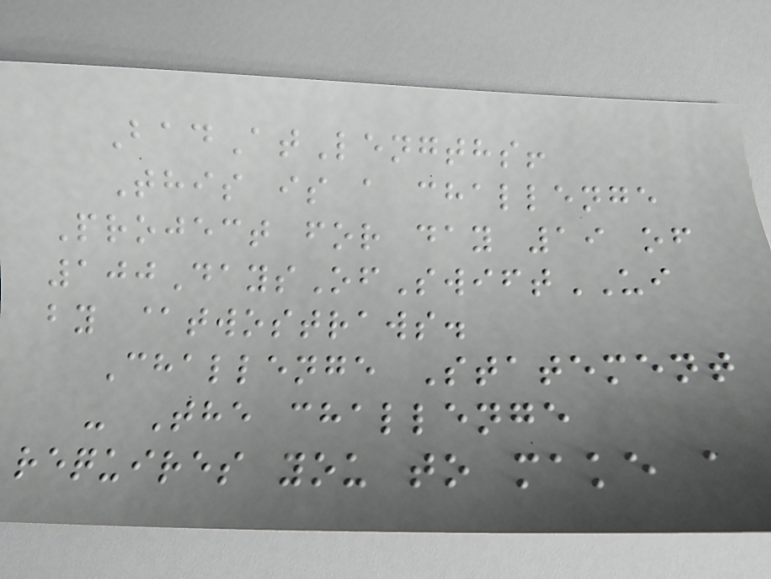BadAtLengths!
This is a challenge
Project for day 19 of
100DaysOfSwiftUI
by @twostraws.
Challenge Statement
- The challenge
requires you to make a
